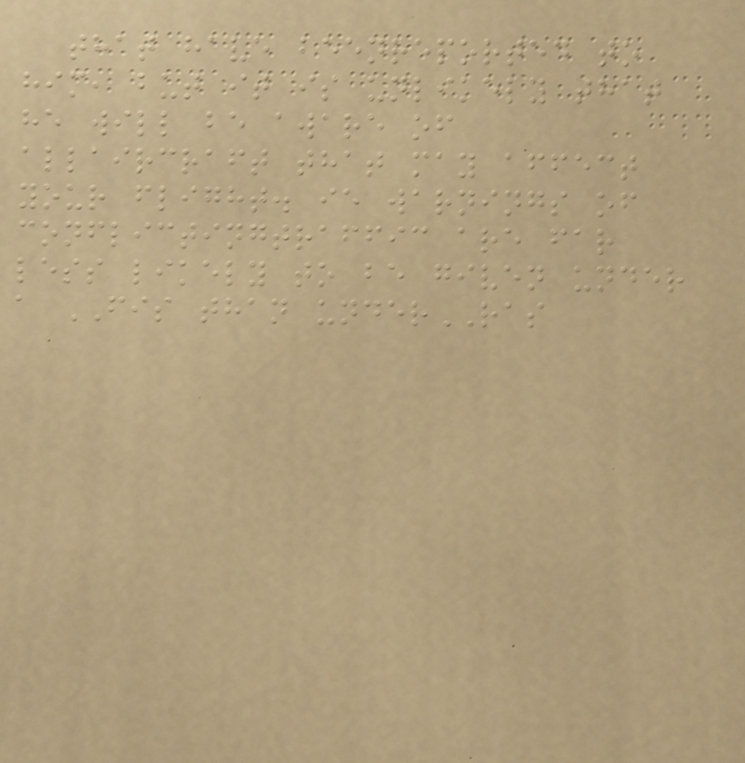that have beenreported to
him, but it is unlikely that
he will be aware of
allaircraft that may affect
your flight. ie warnings of
conflictingtraffic are far
less likely to be given under
a FIS than underRAS
